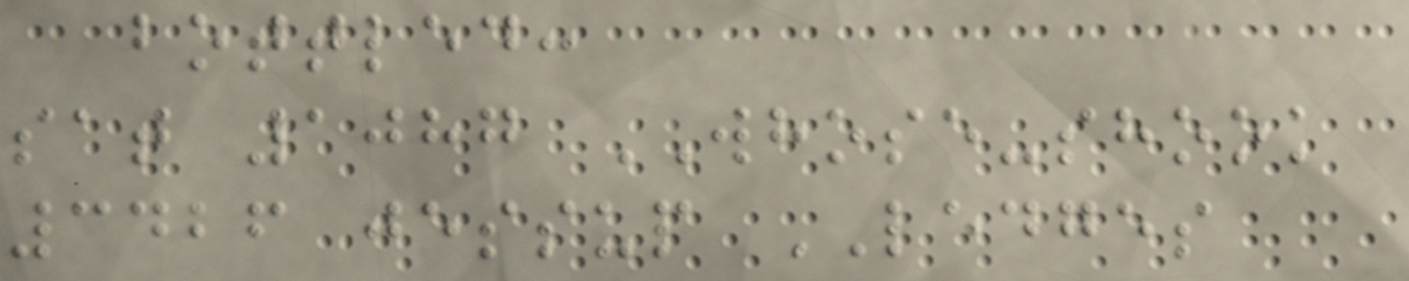bottled:
sat 1087 WHOSE-shook
3426 jessup LEDGES
